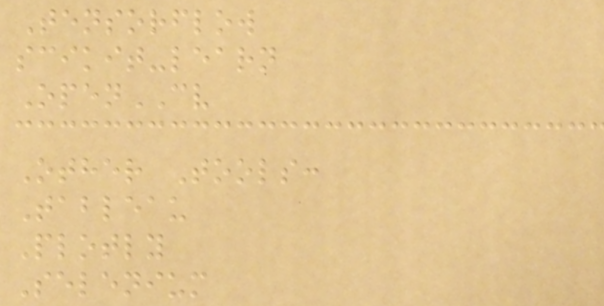Tensorflow
scikit-learn
OpenCV
Other Tools:
Tableau
Plotly
Selenium
